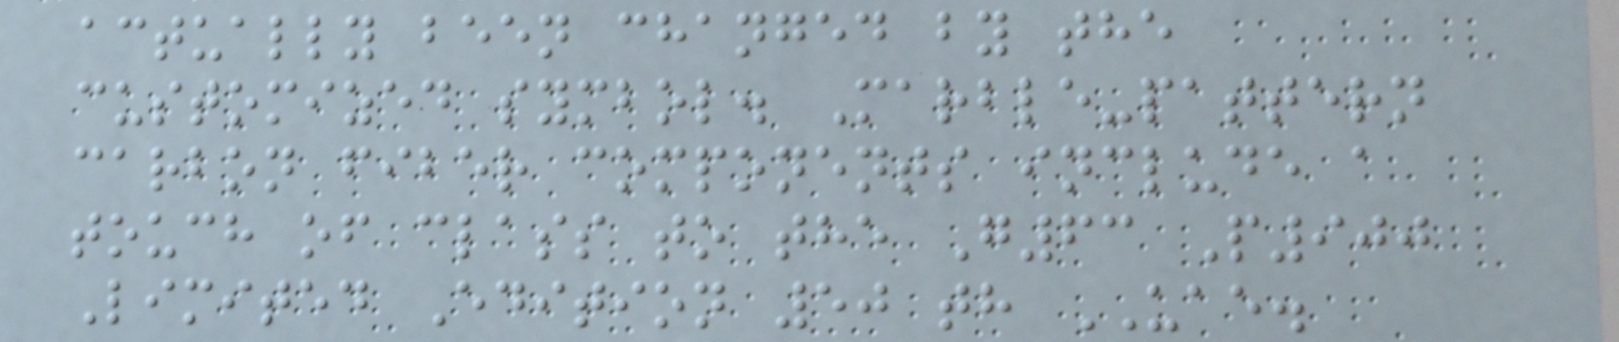actually been changed by the
customized symbol. Marble-pattern
carbon fiber components include a
touch of class to the G63 P900
Limited Edition 50 th UAE.
